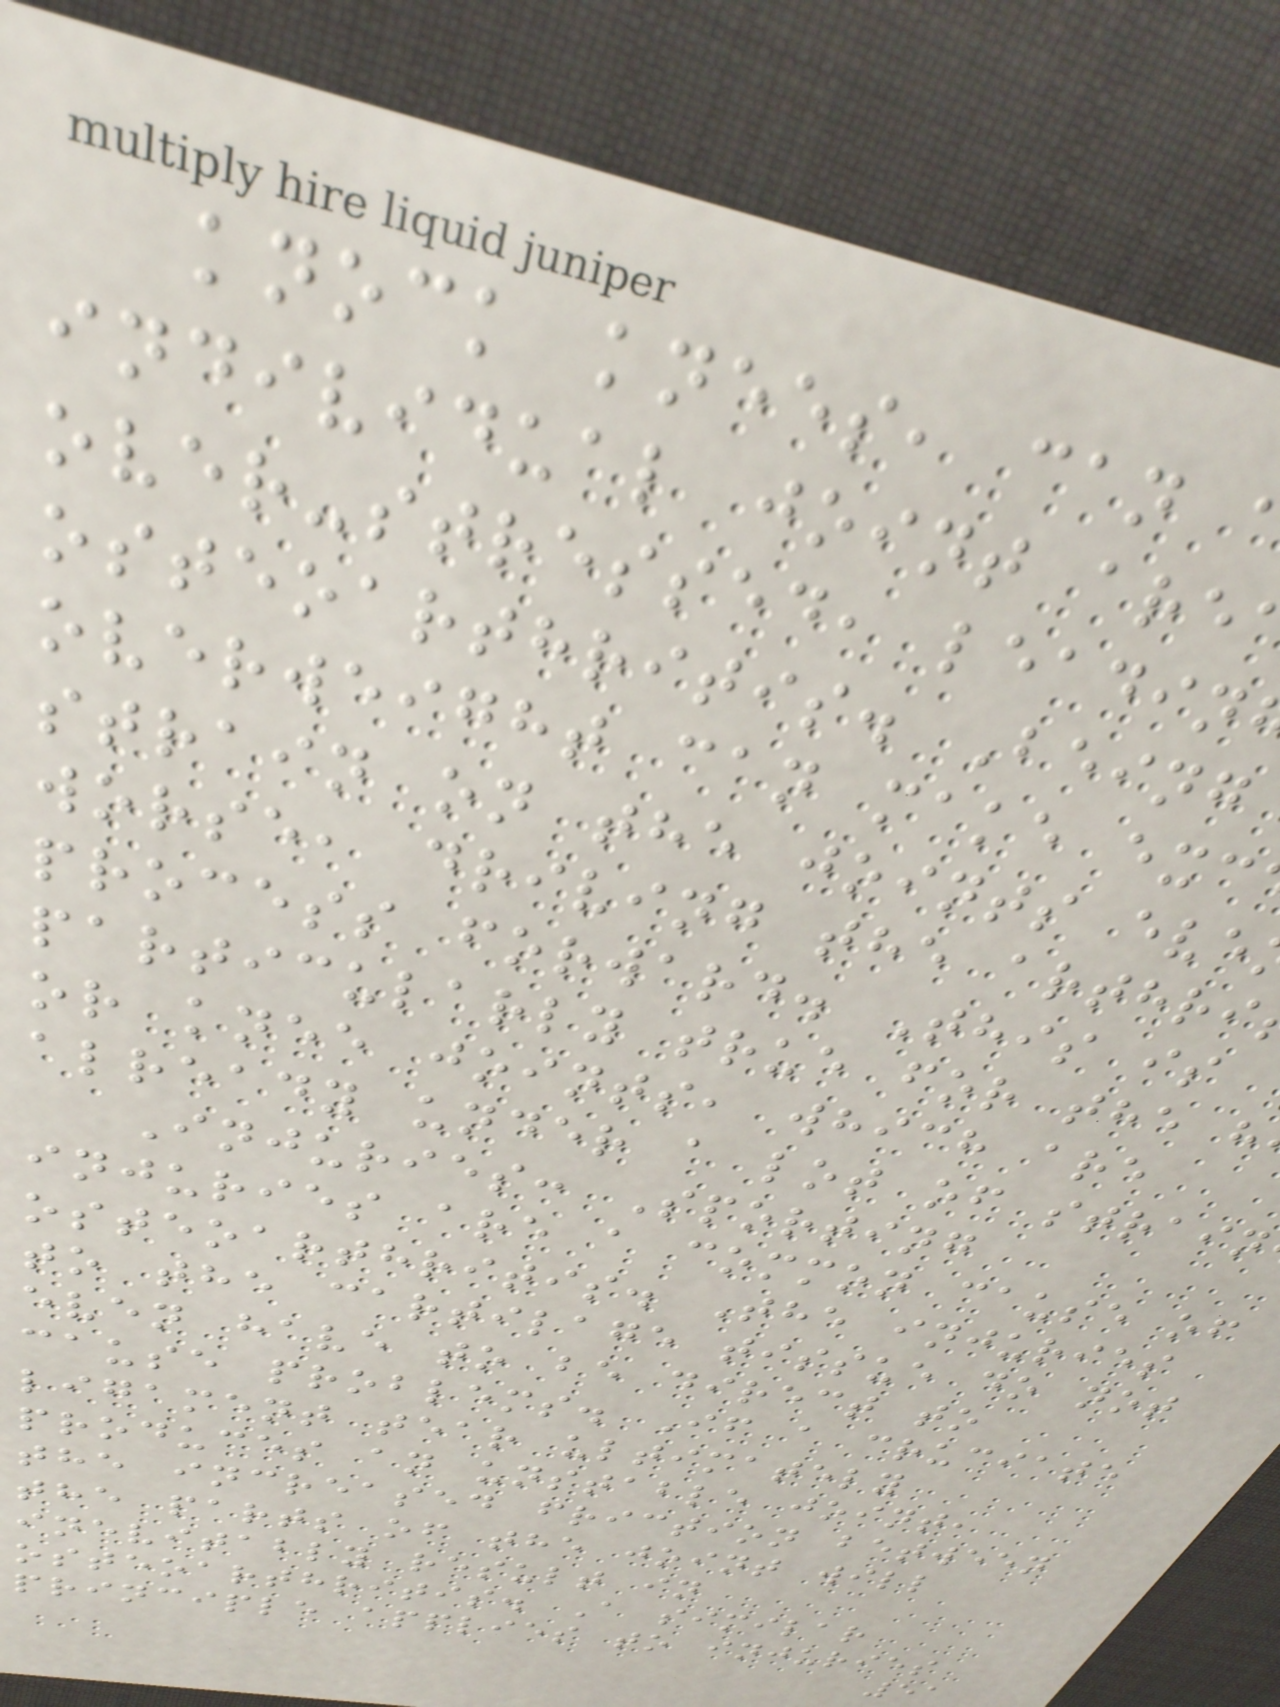knock knees, can
individual joint are
over-stressed, leadin
osteoarthritis. Being
overweight can make exc
strain on the joints eve
worse, driving the arthri
process forward. This is
particularly true for the h
or knee joints, which are
already under a lot of strain
Injuries: Sporting
injuries are a common cause of
osteoarthritis. The injuries
to the cartilage tissue do not
even have to be direct to
cause problems. If a cruciate
ligament tear ultimately
produces an unstable joint,
the increased friction between
the parts of the joint will
inevitably result in
osteoarthritis. A similar
principle applies to injuries
51
